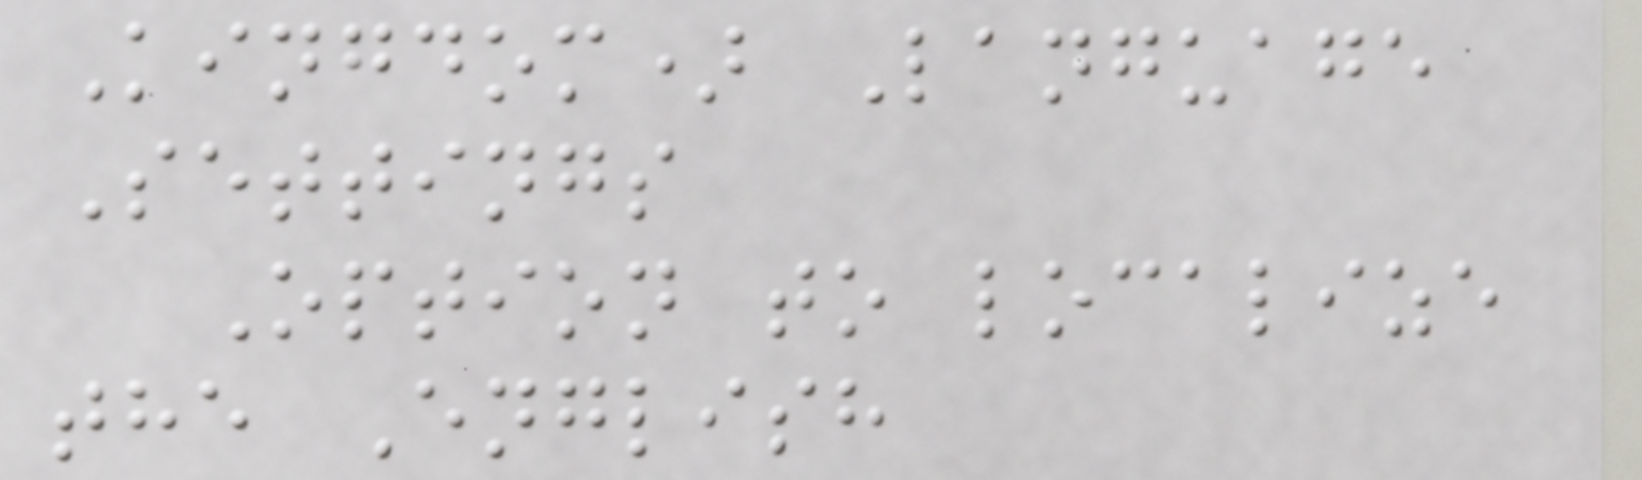Kingdom) Language
Settings
Option to localize
the English
